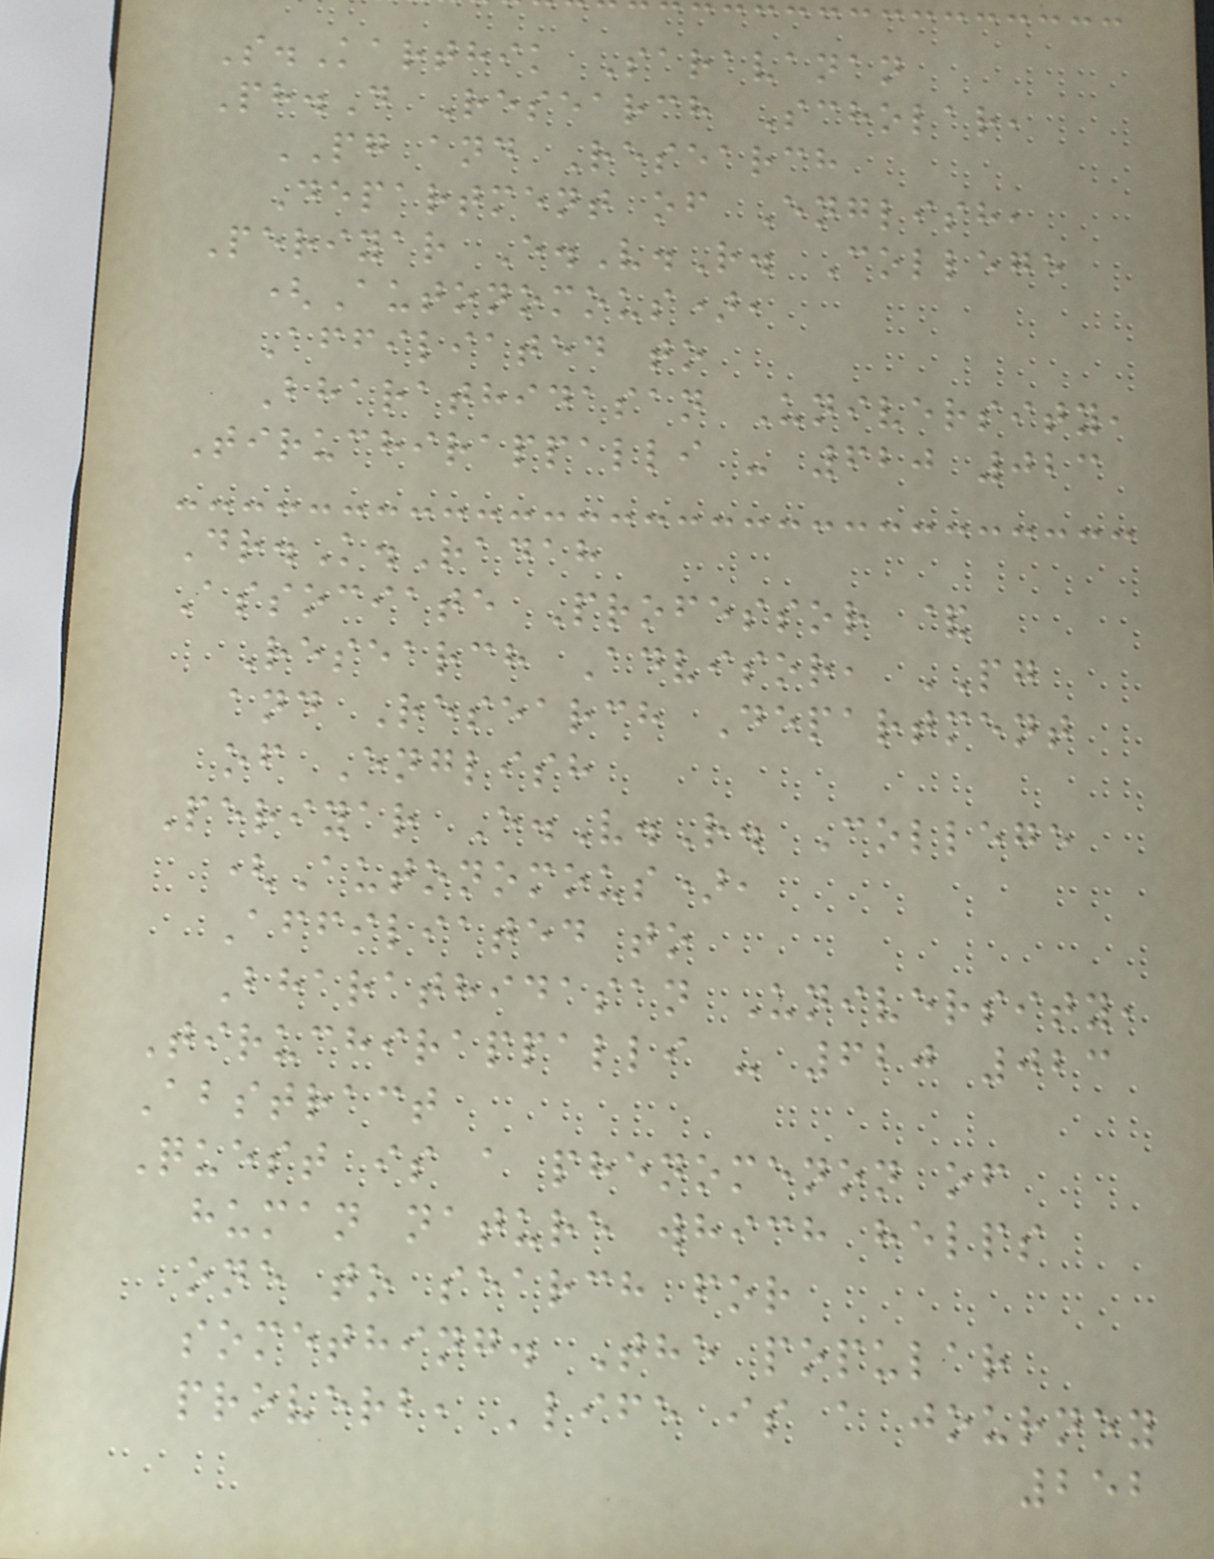S.Karthik Saravanan
Ph.D Research Scholar,
PG and Research
Department of English,
Periyar E.V.R. College
(Autonomous),
Affiliated to
Bharathidasan University,
Tiruchirappalli - 620 023
Dr.K.Radah
Associate Professor &
Research Advisor, PG
and Research Department
of English
Periyar E.V.R. College
(Autonomous),
Affiliated to
Bharathidasan University,
Tiruchirappalli - 620 023
Abstract
Quest is a phenomenon of
human nature which helps
one to search for
something. The popular
proverb, 'life is a journey
252
